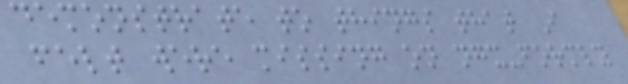demonstrate to things that I
felt were missing on ngx-formly
